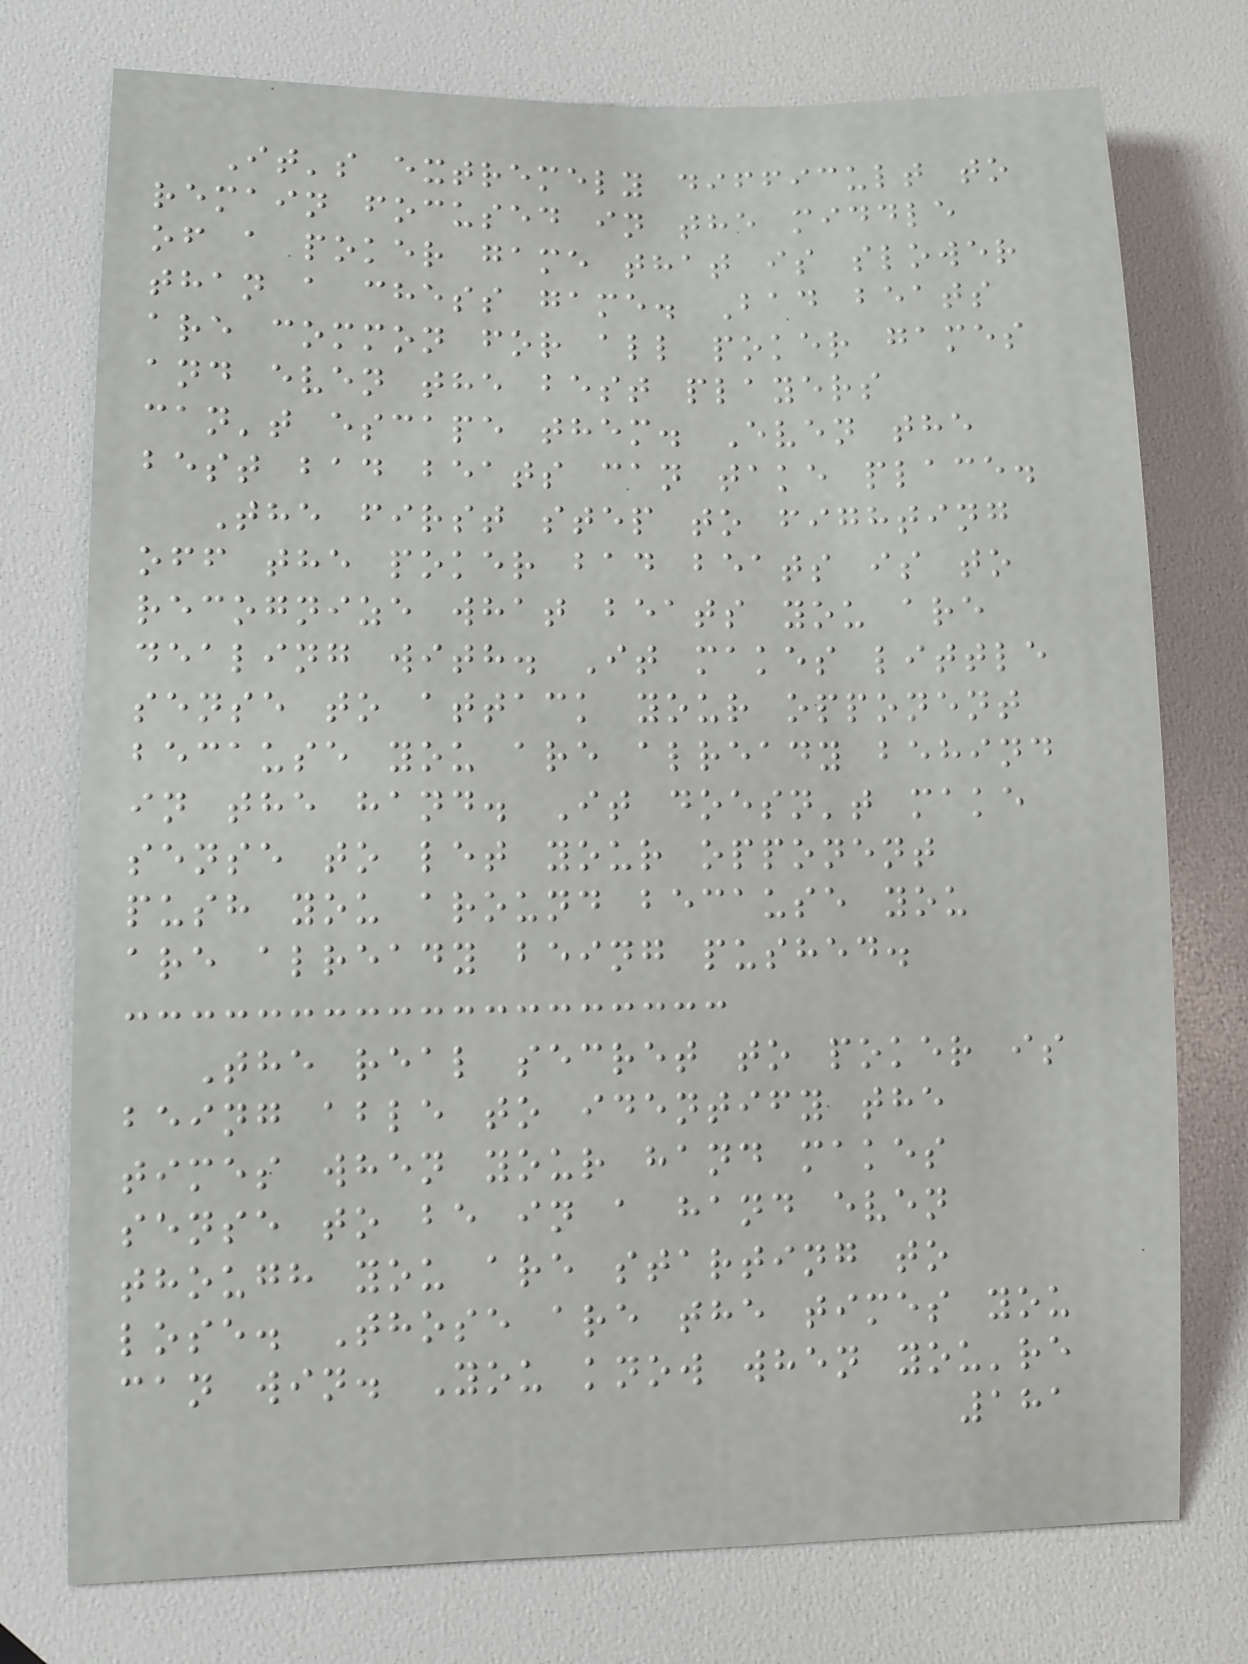It's extremely difficult to
remain focused in the middle
of a poker game that is slower
than a chess game. Bad beats
are common for all poker games
and even the best players
can't escape them. Even the
best bad beats can take place.
The first step to fighting
off the poker bad beats is to
recognize what beats you are
dealing with. It makes little
sense to attack your opponent
because you are already behind
in the hand. It doesn't make
sense to let your opponent
push you around because you
are already being pushed.
The real secret to poker is
being able to identify the
times when your hand makes
sense to be in a hand even
though you are starting to
lose. Those are the times you
can win. You know when you're
181
